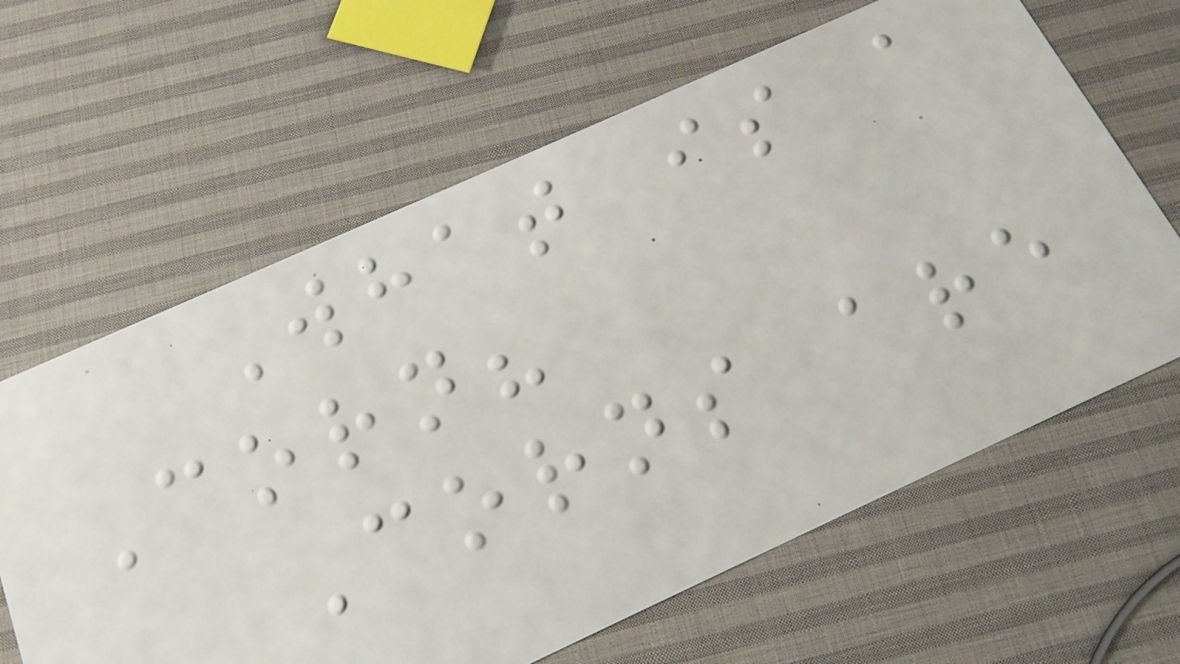What is a
Corn?
Corns are
